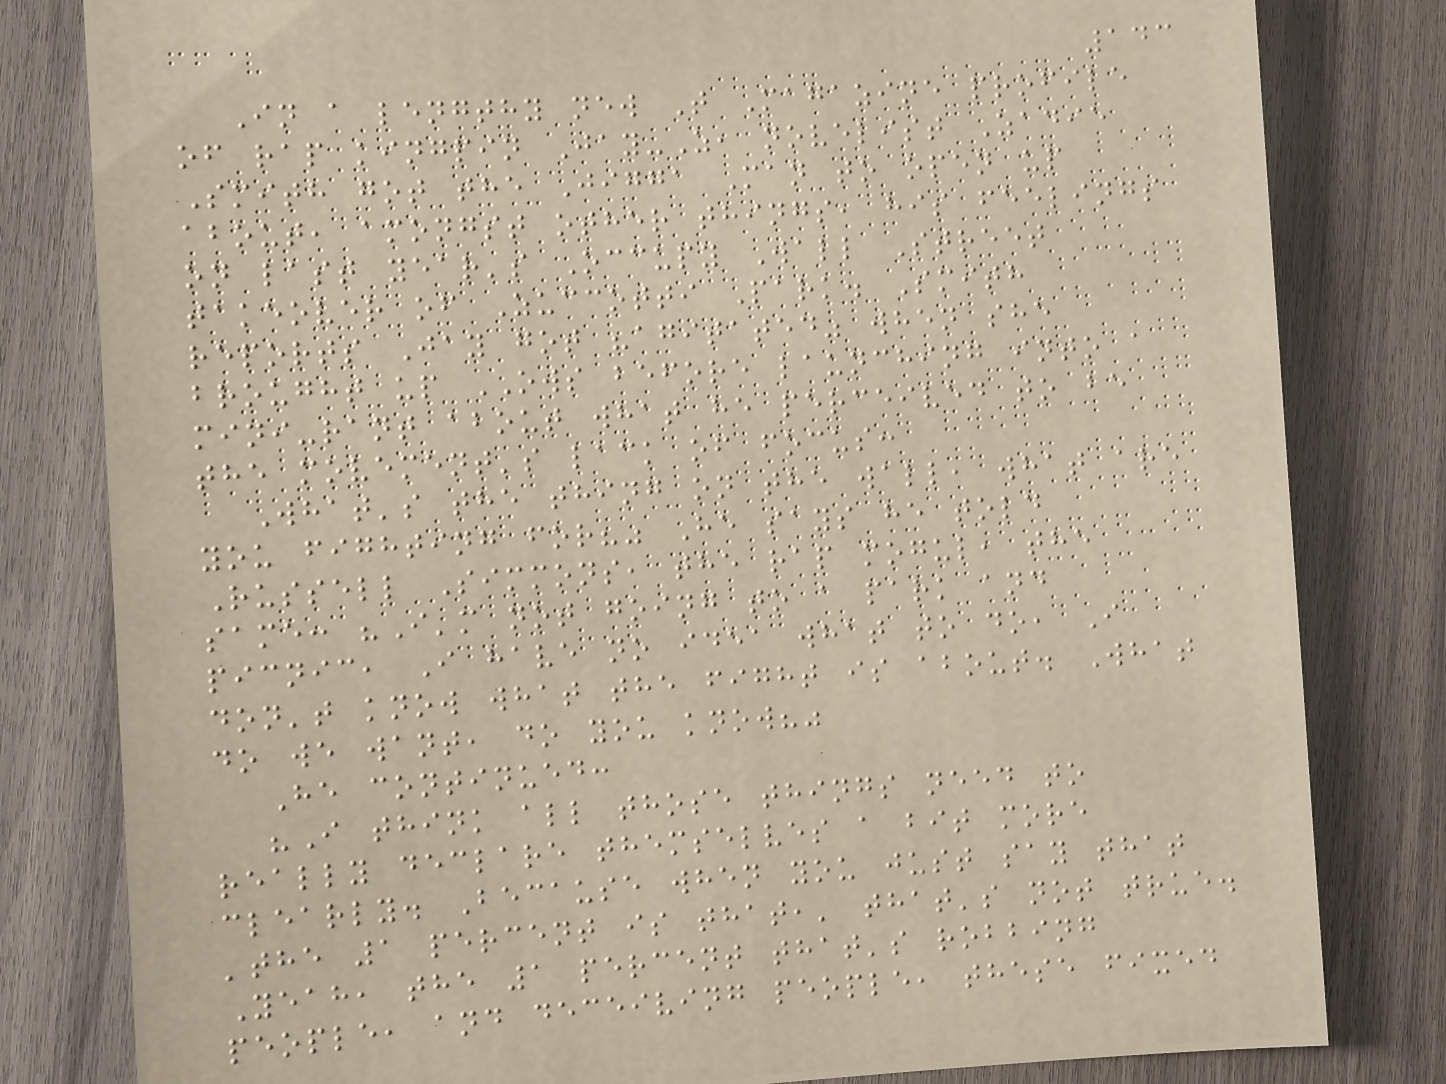143
In a lengthy new T Magazine profile
of rap kingpin Jay-Z, novelist Zadie
Smith got the Jigga Man to open up
about, amongst other things, his feelings
on last year's Occupy Wall Street
takeover of Zuccotti Park. Smith
reports Jay got "agitated" when she
brought up OWS before launching into a
mini-rant about what he perceived to be
the movement's lack of focus:
What's the thing on the wall, what are
you fighting for?" He says he told
Russell Simmons, the rap mogul, the
same: "I'm not going to a park and
picnic, I have no idea what to do, I
don't know what the fight is about. What
do we want, do you know?"
He continued:
"I think all those things need to
really declare themselves a bit more
clearly. Because when you just say that
'the 1 percent is that,' that's not true.
Yeah, the 1 percent that's robbing
people, and deceiving people, these fixed
